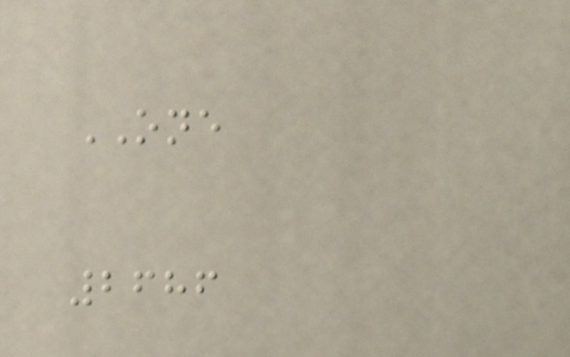ONE
2686
